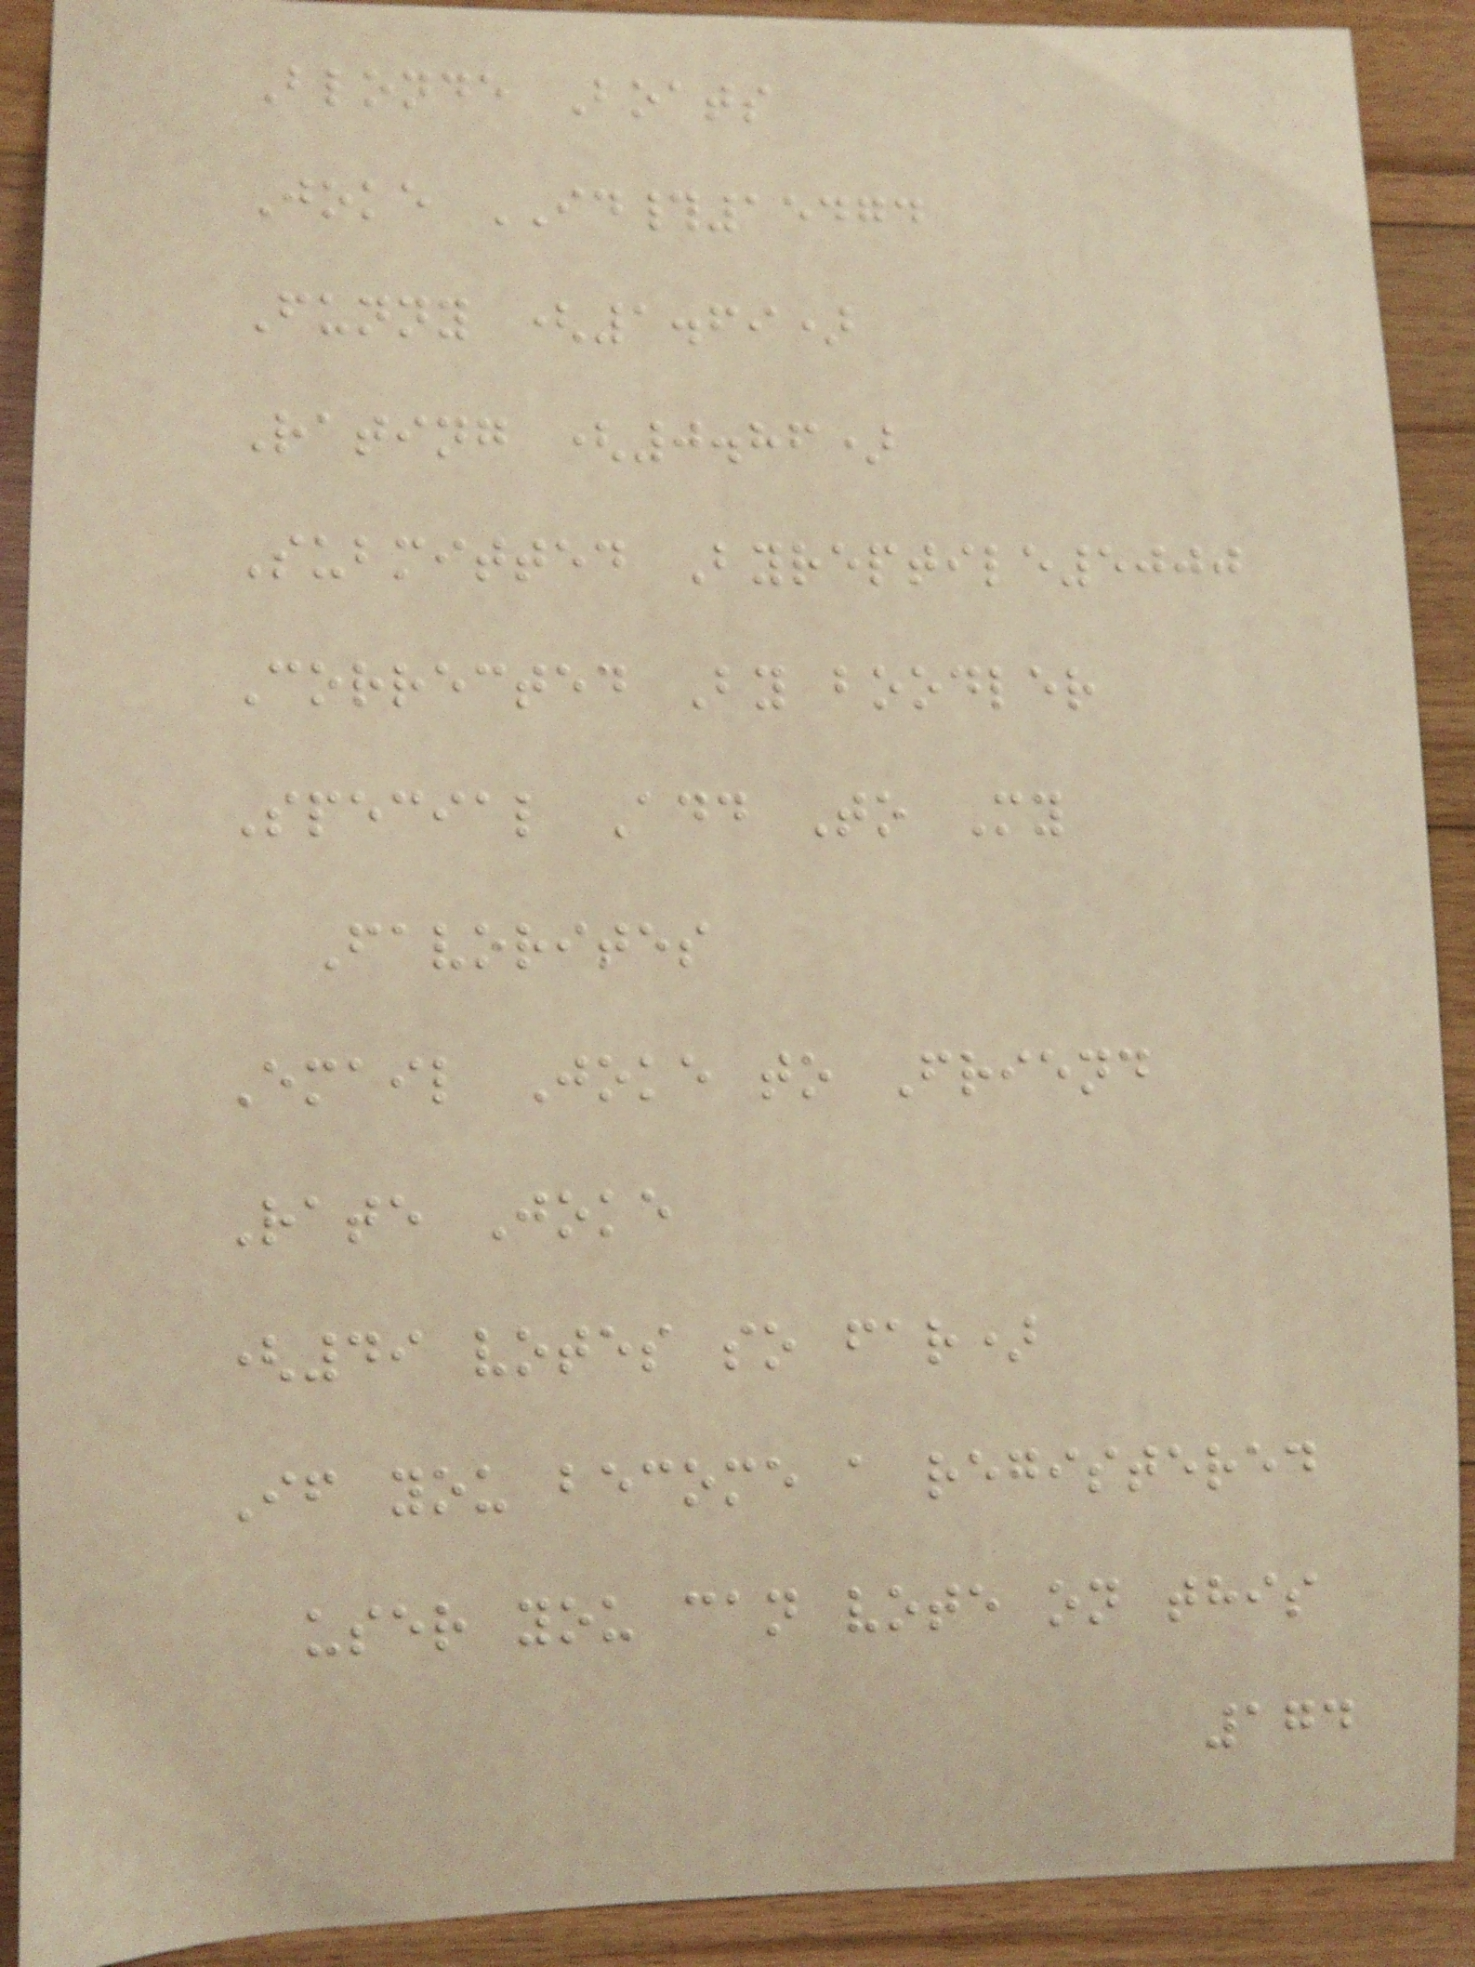Blonde Boats
Joke ID#15474
Funny (1.69)
Rating (0.86)
Submitted Byreptile5000
Corrected By boodler
Special Add To My
Favorites
Email Joke to Friend
Rate Joke
(49 votes so far)
If you become a registered
user you can vote on this
174
